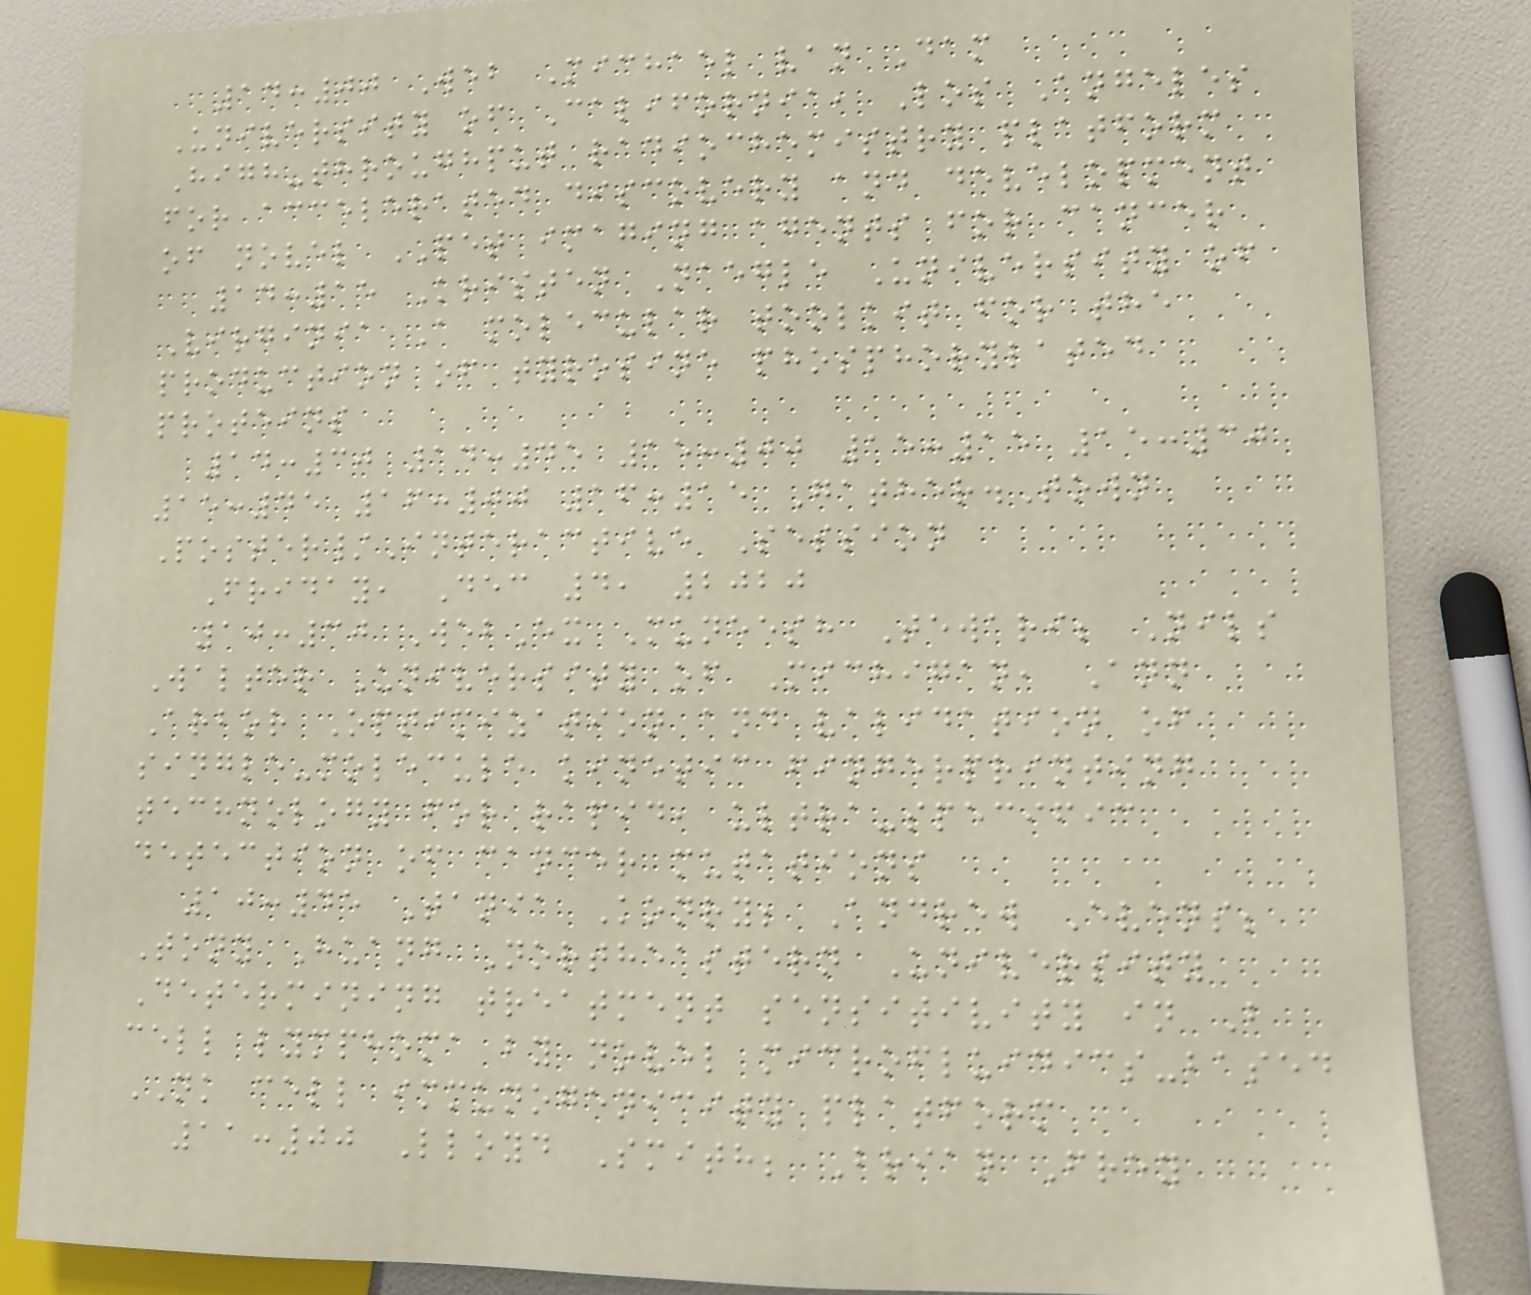14:00 Web Michael van Dam
University of California, Los Angeles
High-throughput radiochemistry platform
for accelerated discovery and development
of novel PET imaging agents for cancer
14:15 Kristen Naegle University of
Virginia A molecular toolkit for the
production of tyrosine phosphorylated
proteins
14:30 14:45 15:00 15:15 15:30
15:45 16:00 16:15 Gather.Town
Poster/Interactive Session
Friday, Dec 4, 2020
10:30 WebEx Muneesh Tewari; Nils
Walter University of Michigan, Ann
Arbor Optimization and validation of
single-molecule kinetic fingerprinting
technology for rapid, ultra-specific
detection of cancer mutations
10:45 Tania Konry; Andrew Evens;
Tony Huang Northeastern University
Determining treatment sensitivity in B
cell lymphoma by novel microfluidics-based
NK cell immunogenicity platform
11:00 Lloyd Smith; Brian Frey
